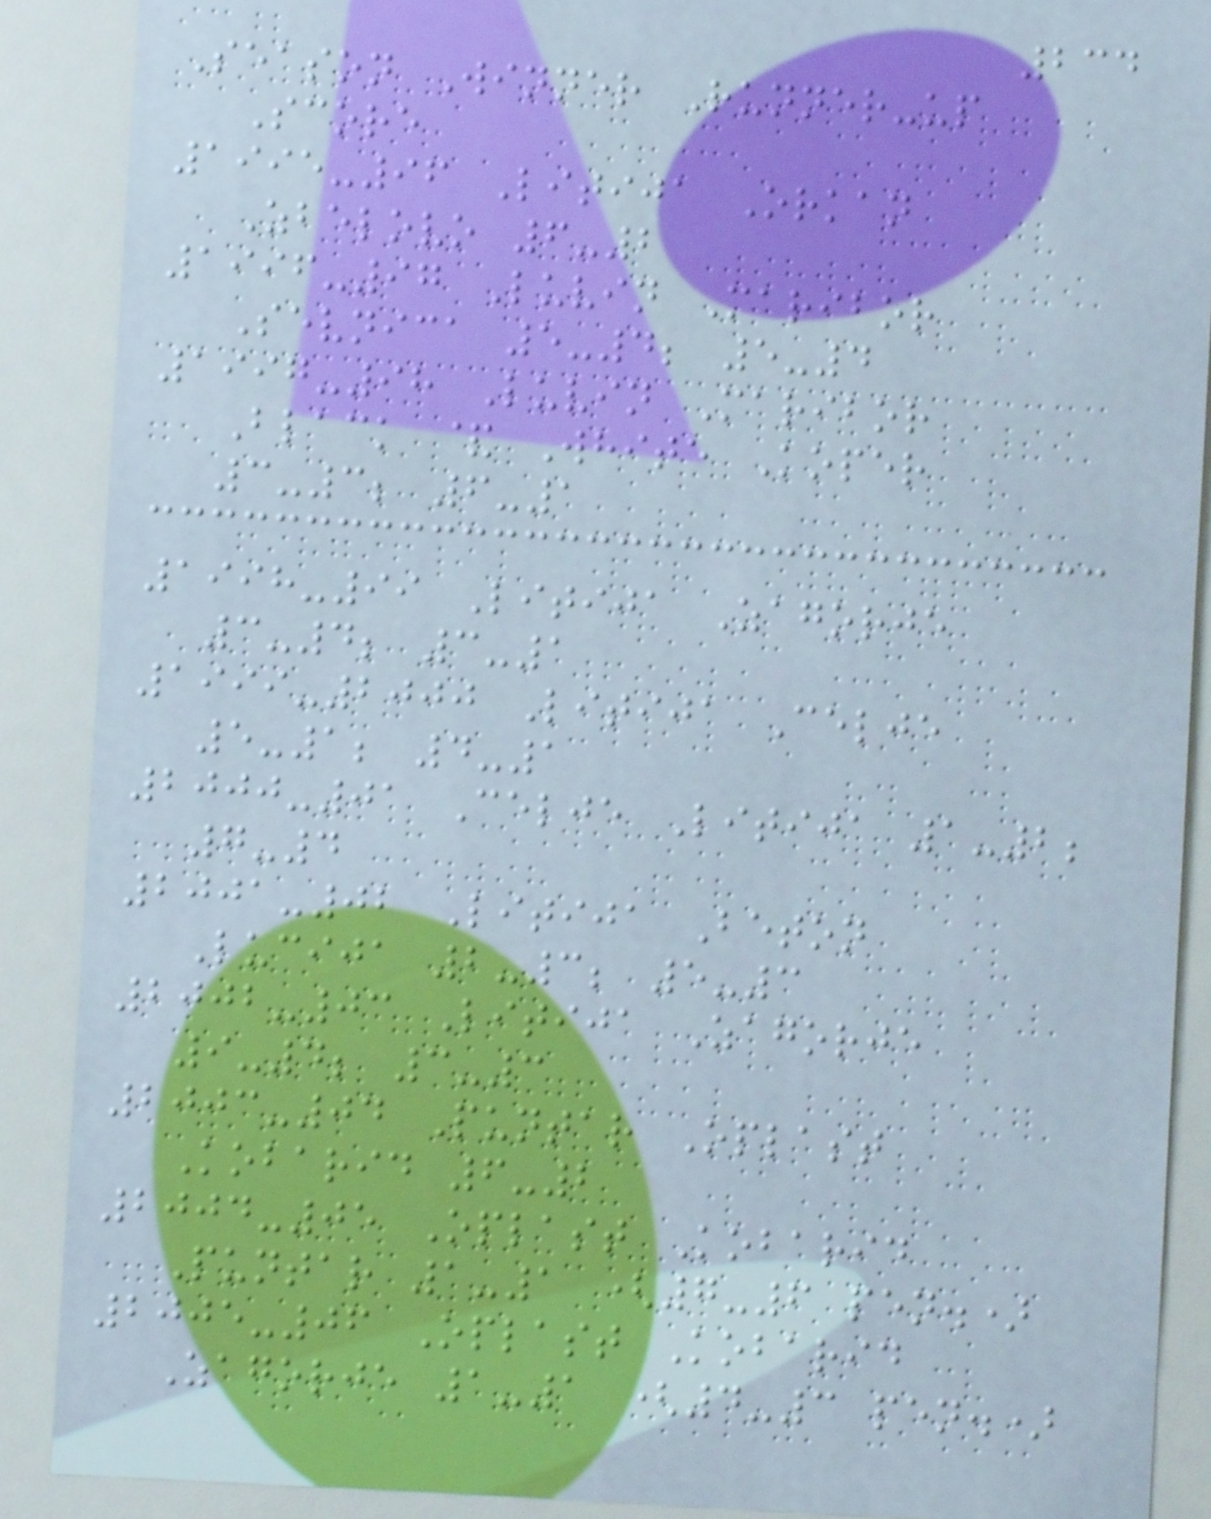234
Season Winner Runner-up
Score
1995-96 Litija Orkan
Zbelovo 6-2
1996-97 Luvin Maribor
Sevnica 5-4; 5-4
1997-98 Luvin Maribor
Black & White Koper
3-3; 6-1
1998-99 Litija Zagorje
3-4; 3-1
1999-2000 Litija Celje
5-1; 4-1
2000-01 Celje Litija 1-2;
7-4
2001-02 Litija Beton
Lucija 2-3; 5-3
2002-03 Litija Zagorje
9-4; 3-3
2003-04 Puntar Oplast
Kobarid 6-2
2004-05 Oplast Kobarid
Puntar 1-1 (7-6 pen.)
2005-06 Oplast Kobarid
Zagorje 1-1 (4-3 pen.)
